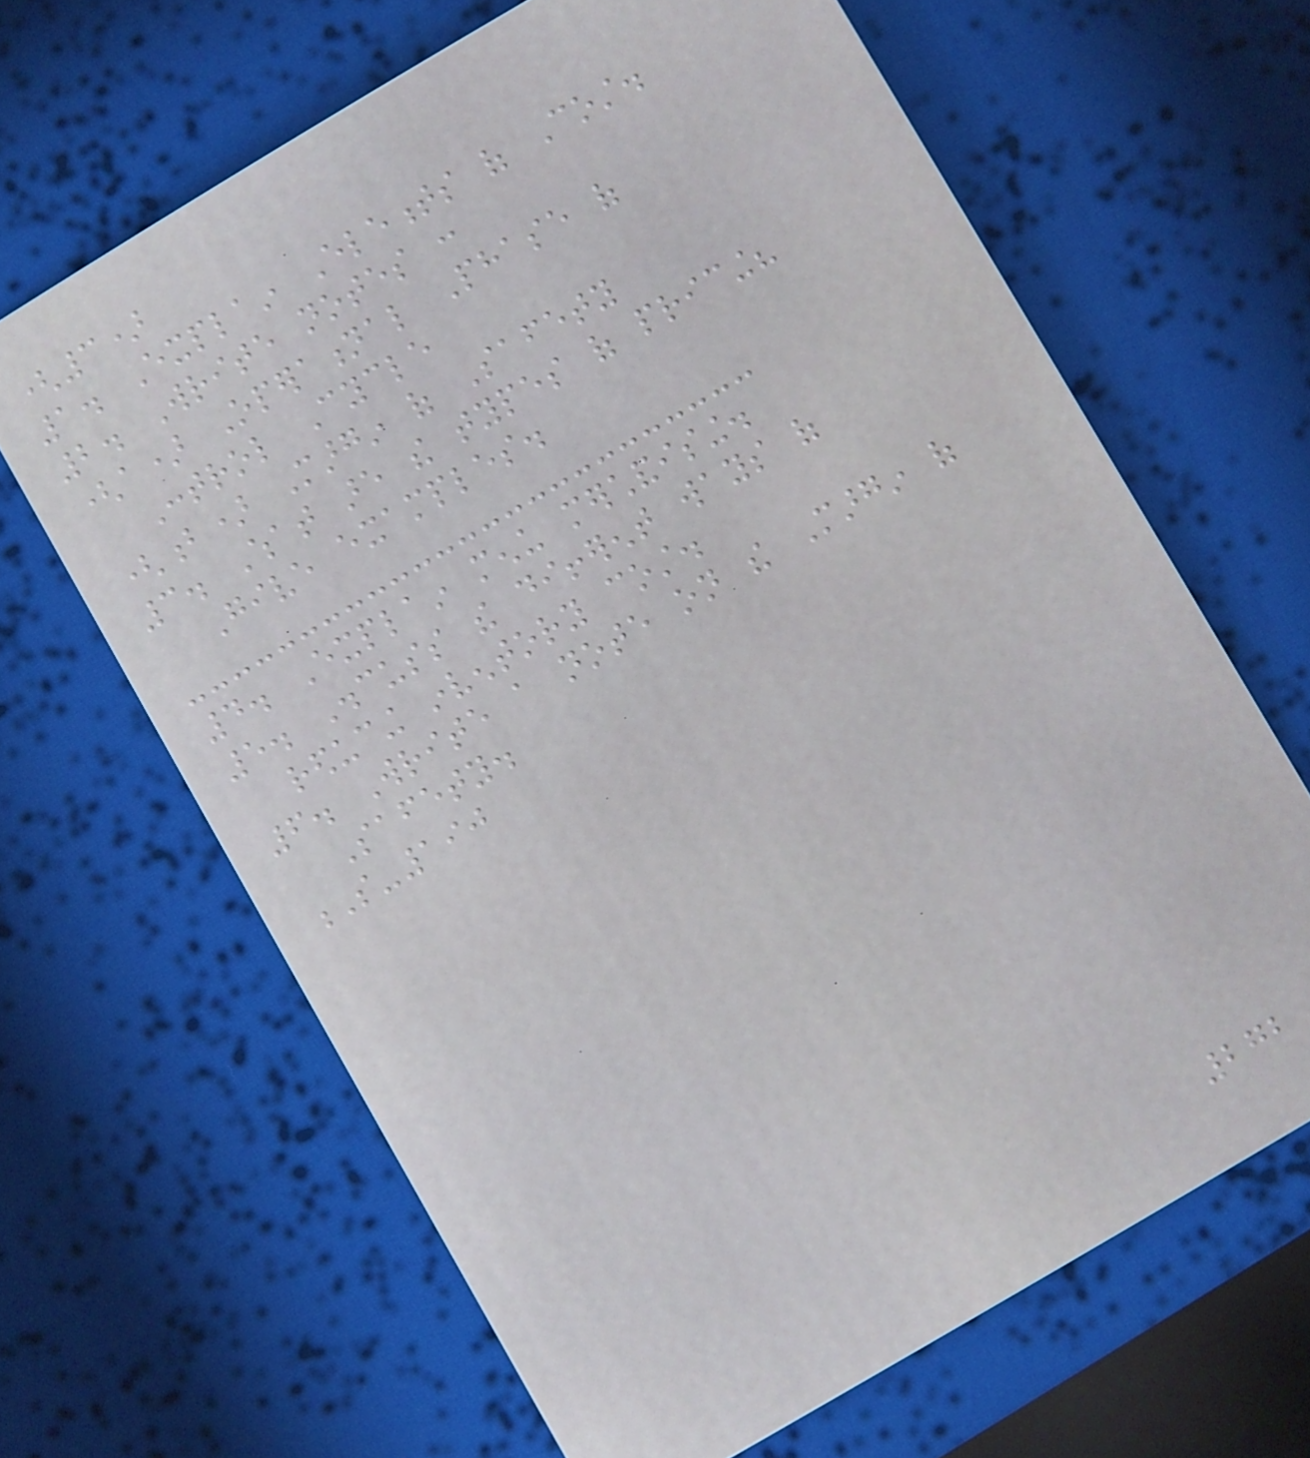(3)
1. Explain Elements of Cost.
2. Write notes :
(a) Operational Phase of
Control Cycle
(b) Margin of Safety
3. What are the types of pricing?
Give examples.
4. Explain menu merchandising.
5. Discuss the different ways of
reducing inventory cost.
6. Write a note on the Margin of
Safety.
S-190
272
